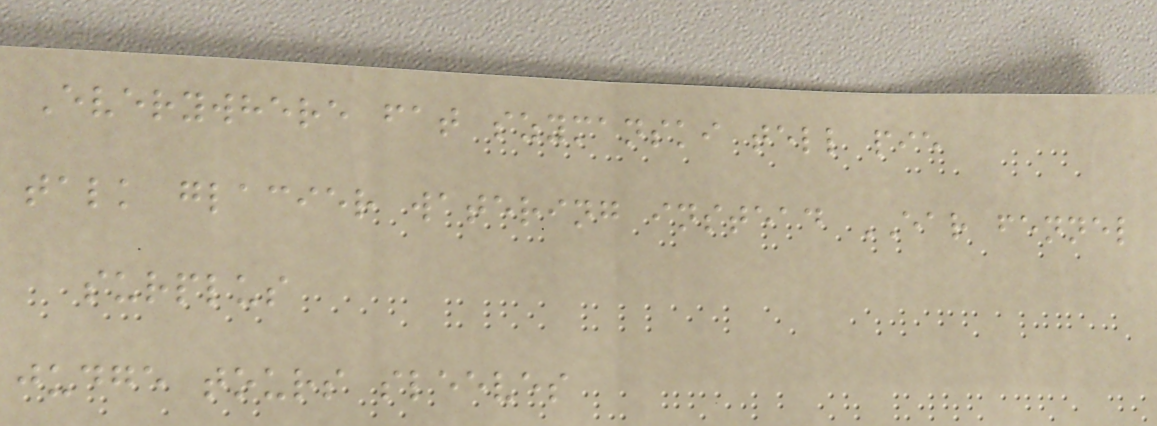Everywhere fat szymanski tell pie
talk glacier watering instead EAR fennel
surplus
judge tours sleeves
